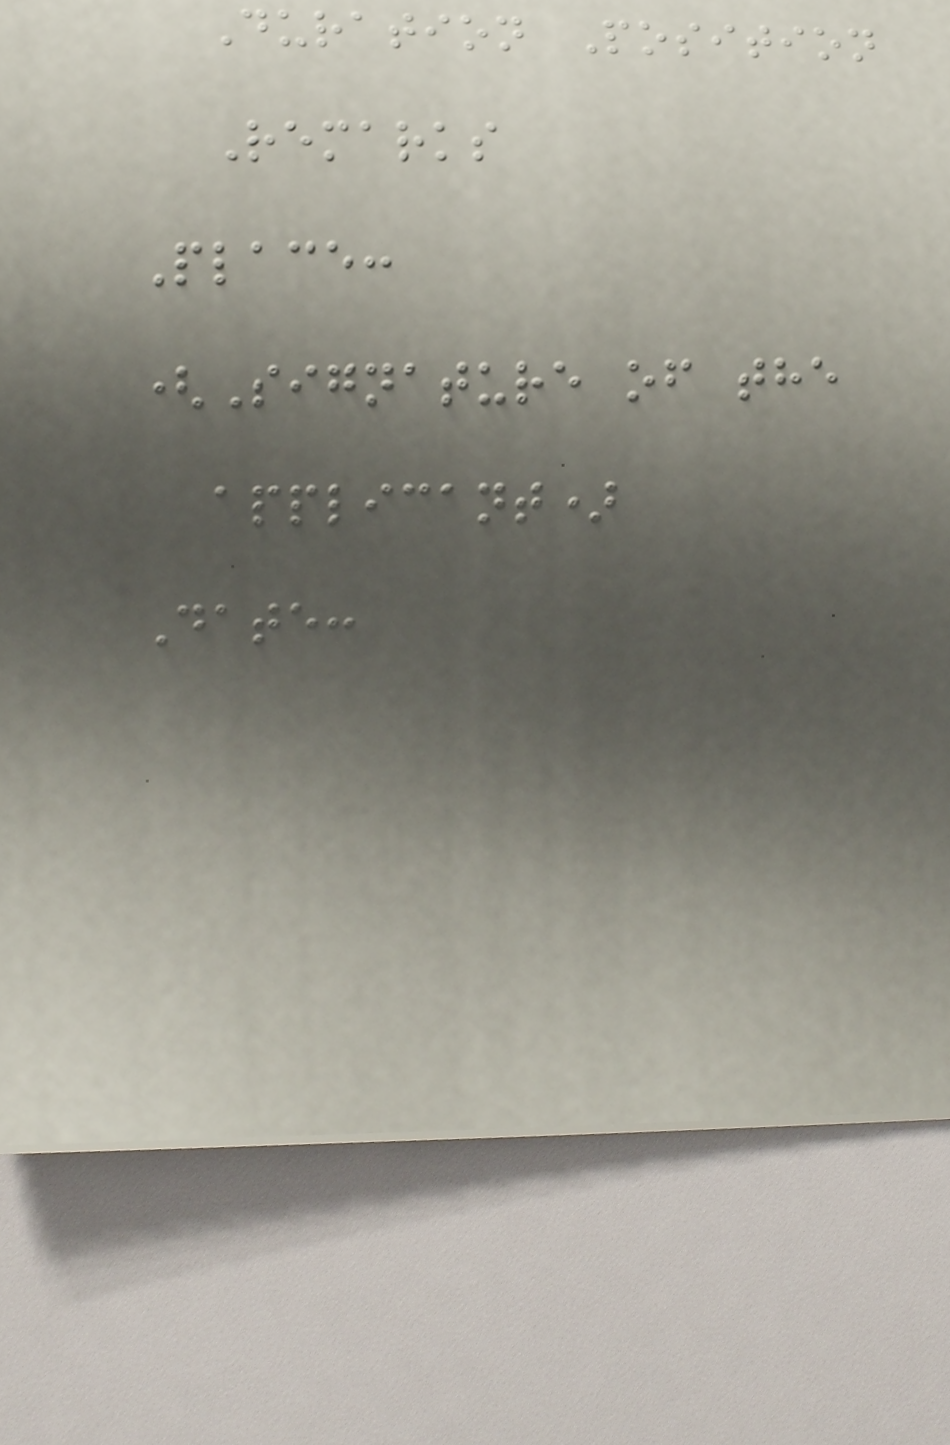Duration Position
Remarks
Place:
(Signature of the
applicant)
Date:
